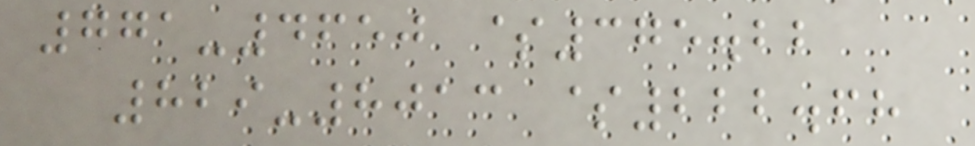771-4650 $375.22
829-8013 $222.68
